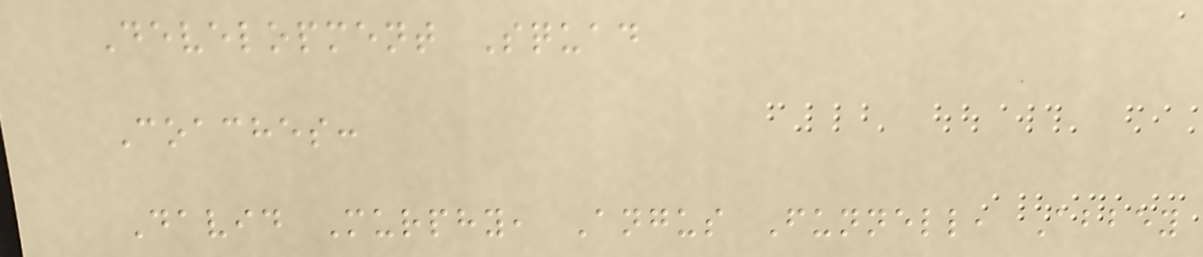Development Squad
Coaches:
David Murphy, Angus Funnell, Abbey
